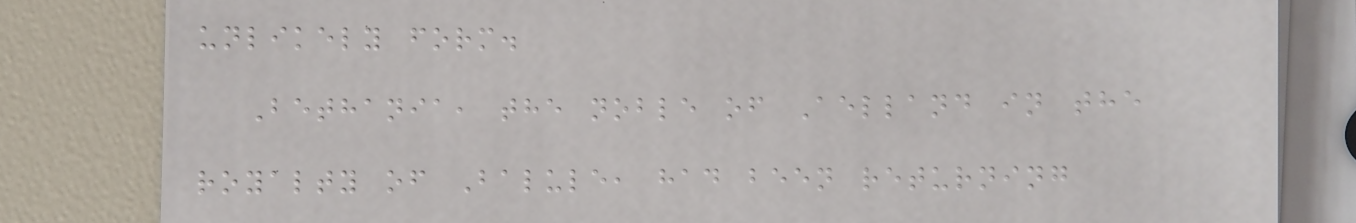unlikely form.
Bethania, the noble of Aelland in the
royalty of Balule, had been returning
